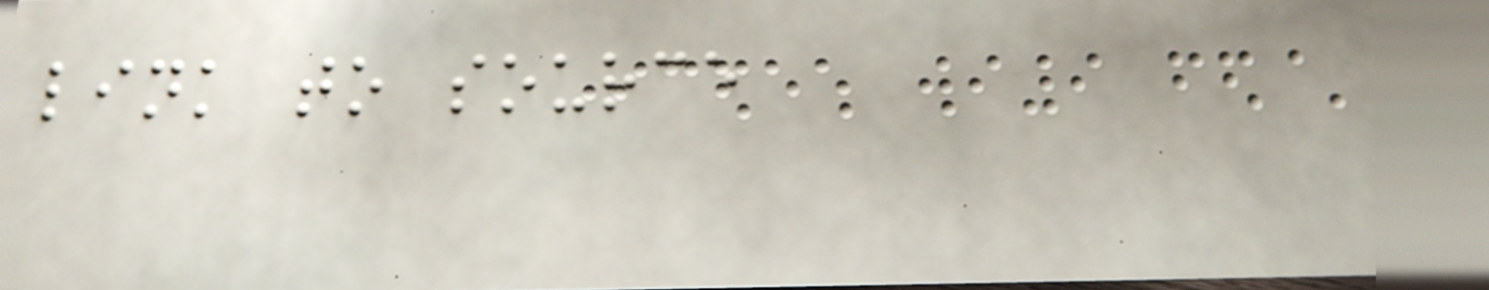link to source
